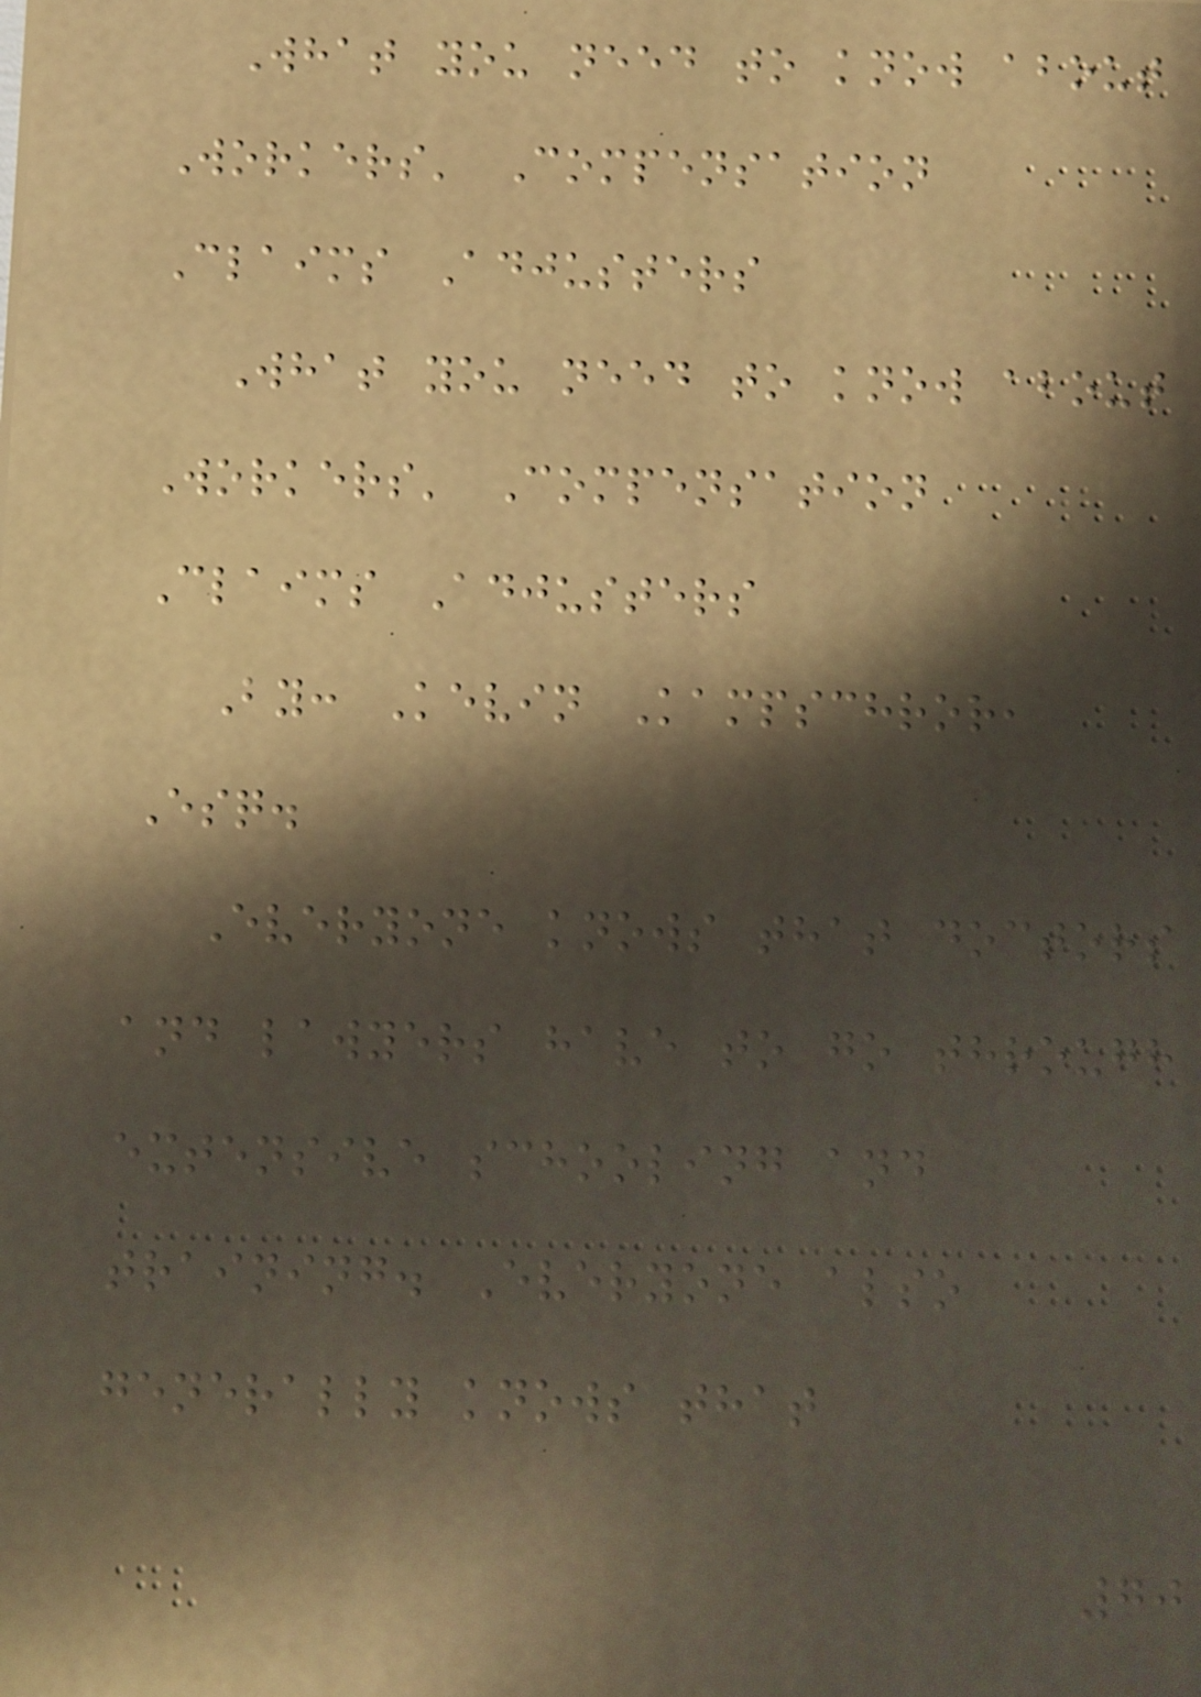What you need to know about
Workers' Compensation
Claims Adjusters
What you need to know about
Workers' Compensation
Claims Adjusters
By: Kevin Kampschror,
Esq.
Everyone knows that doctors
and lawyers have to go through
extensive schooling and
training. Everyone also
generally knows that
70
